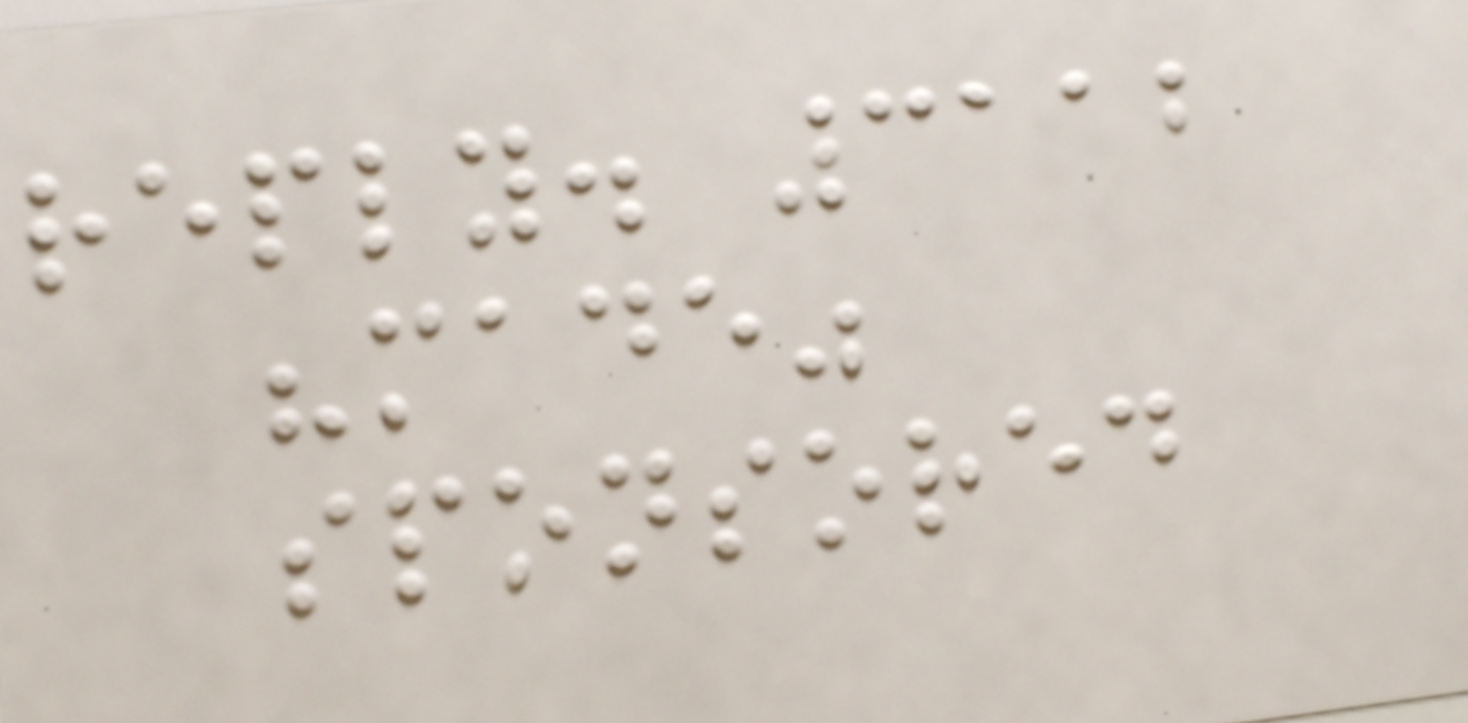reply. 3112
"made"
sponsored
